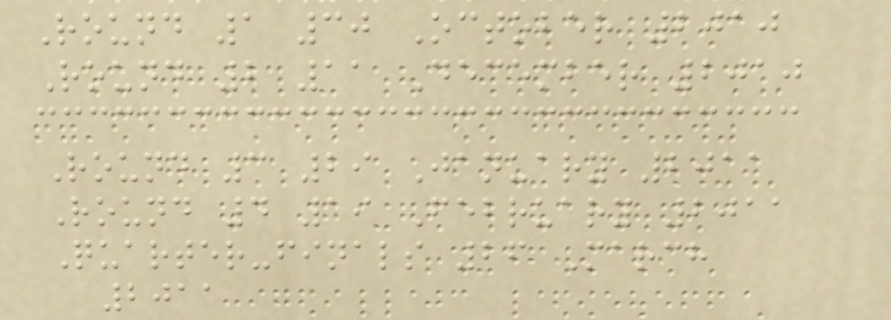Round 1 30 October 2010
Round 2 11 December 2010
Round 3 29 January 2011
Round 4 19 February 2011
Quarter-finals 26 March
2011
